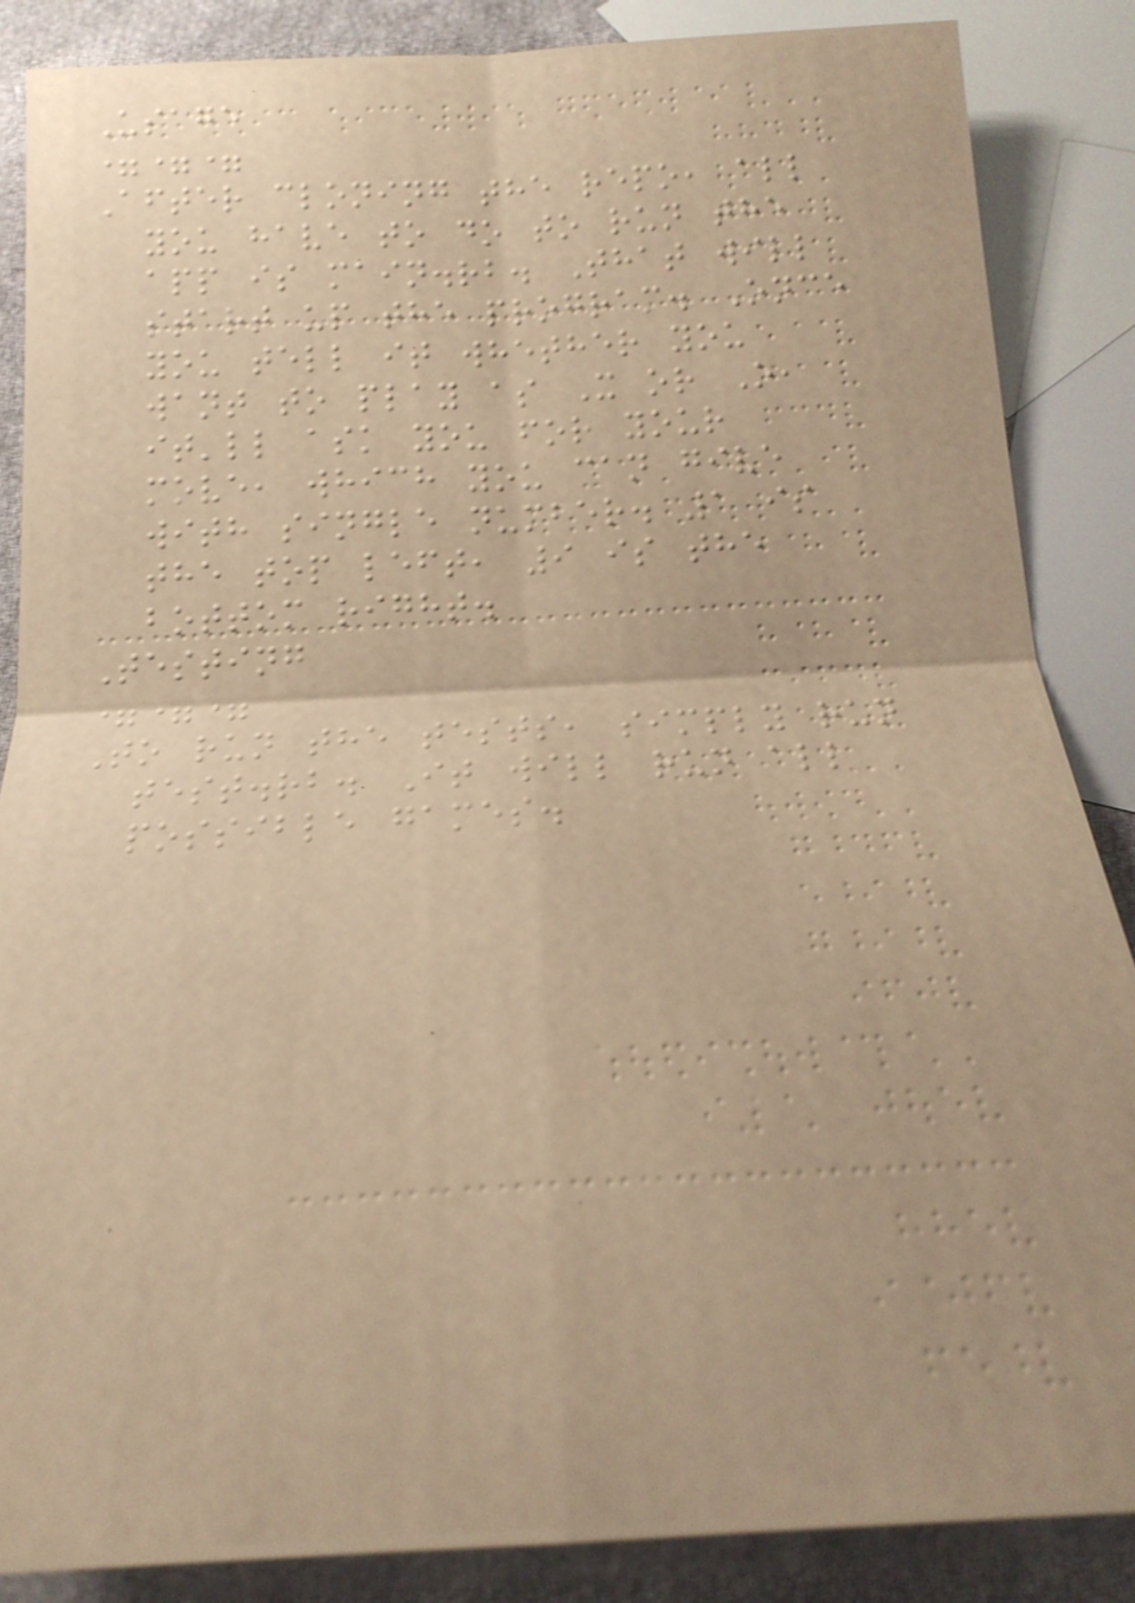Usage
===
After cloning the repo, all
you have to do to run the
app is main.rb. That will
start up the program. Once
you tell it whether you
want to play as X or O,
it'll ask you for your
move, which you can give
with single number. 1 is
the top left, 9 is the
bottom right.
Testing
===
To run the tests, simply run
test.rb. It will run all
possible games.
